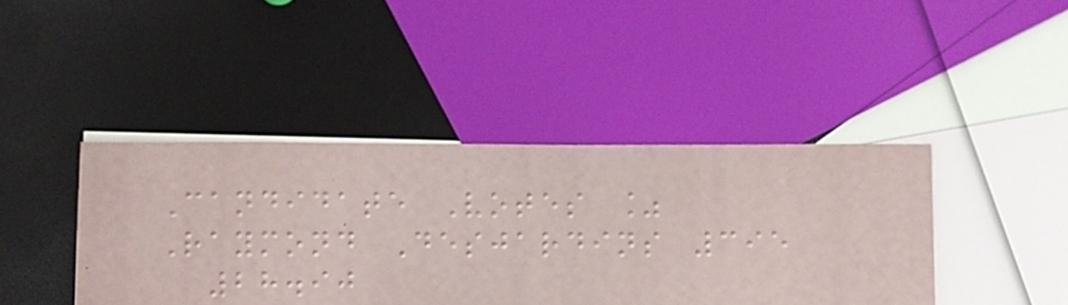Candidate Votes %
Raymond Desjardins 395
28.90
